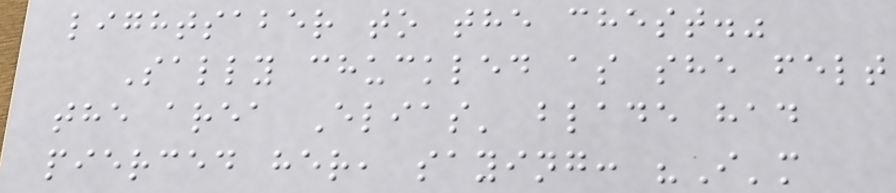lightsaber to the chest."
Sally chuckled as she felt
the area Elias' blade had
pierced her, saying: "I'm
